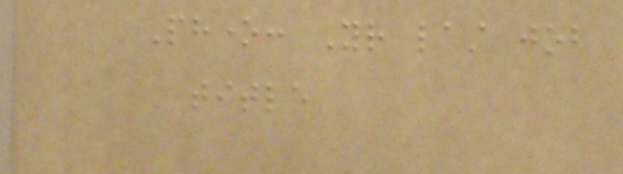Phone: Your last job
title
